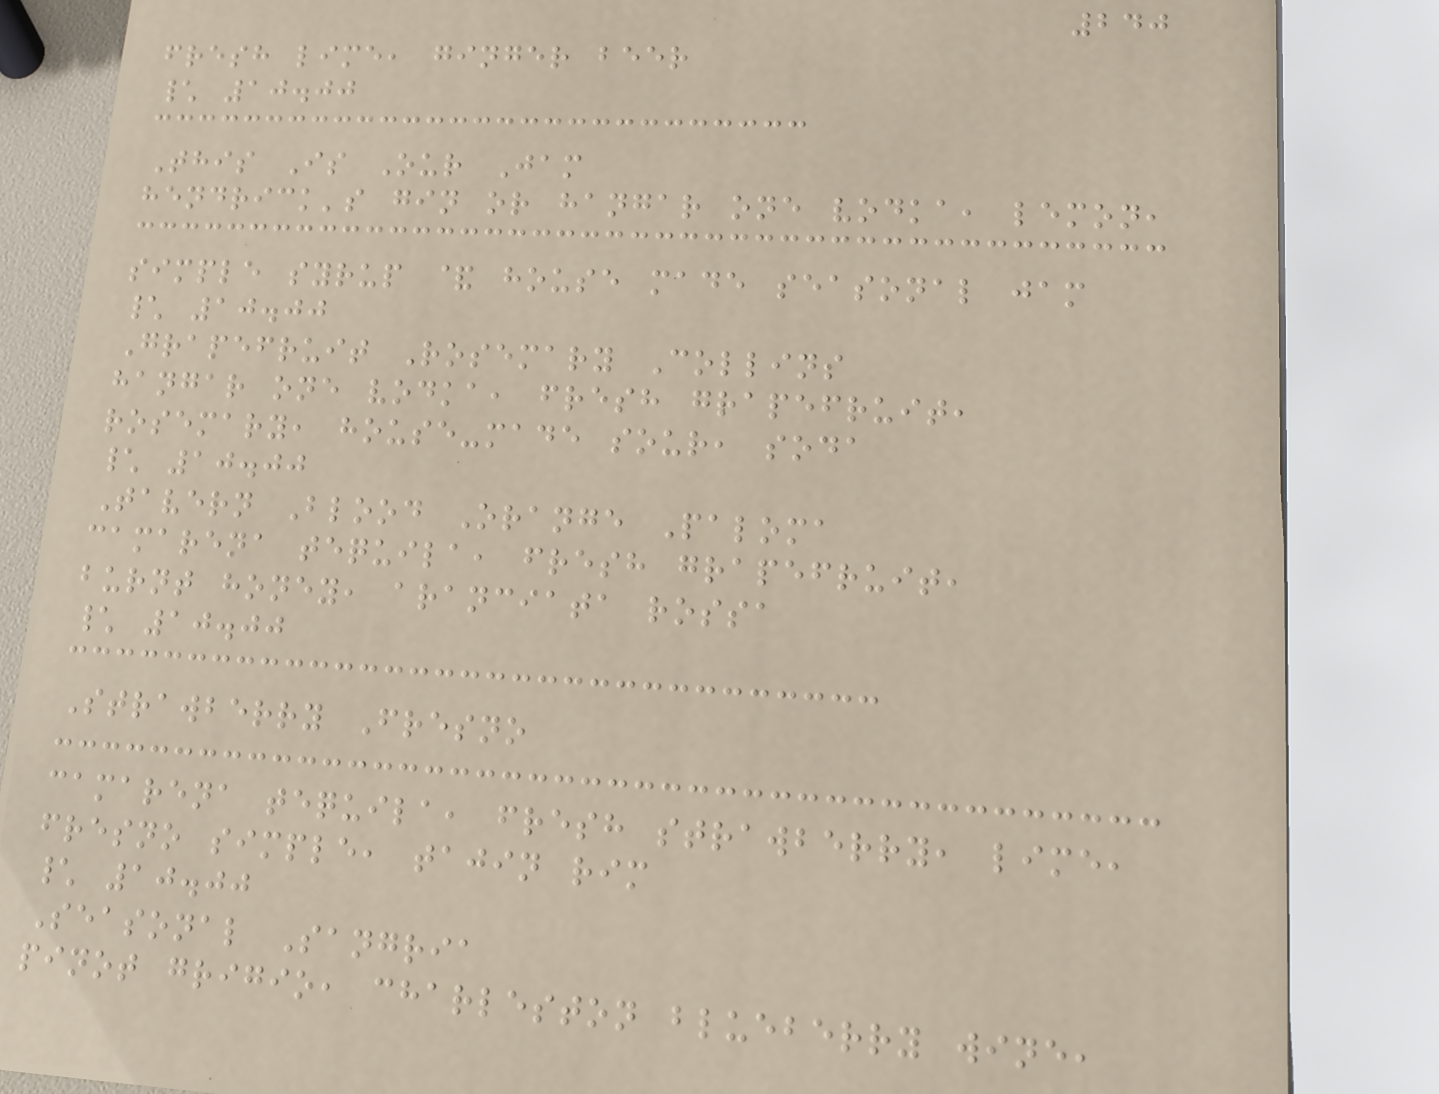240
fresh lime, ginger beer
\ 10.00
This Is Our Jam
hendrick's gin or hangar one vodka, lemon,
simple syrup & house made seasonal jam
\ 10.00
Grapefruit Rosemary Collins
hangar one vodka, fresh grapefruit,
rosemary, house-made sour, soda
\ 10.00
Tavern Blood Orange Paloma
camarena tequila, fresh grapefruit,
burnt honey, aranciata rossa
\ 10.00
Strawberry Fresno
camarena tequila, fresh strawberry, lime,
fresno simple, tajin rim
\ 10.00
Seasonal Sangria
pinot grigio, charleston blueberry wine,
